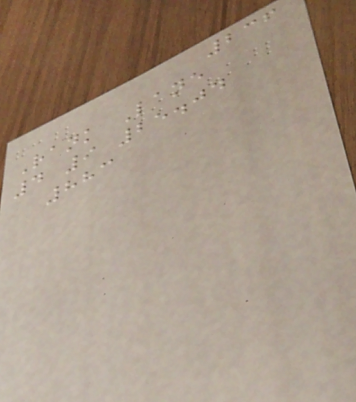236
Rank Lane
4 9 25.04
883
